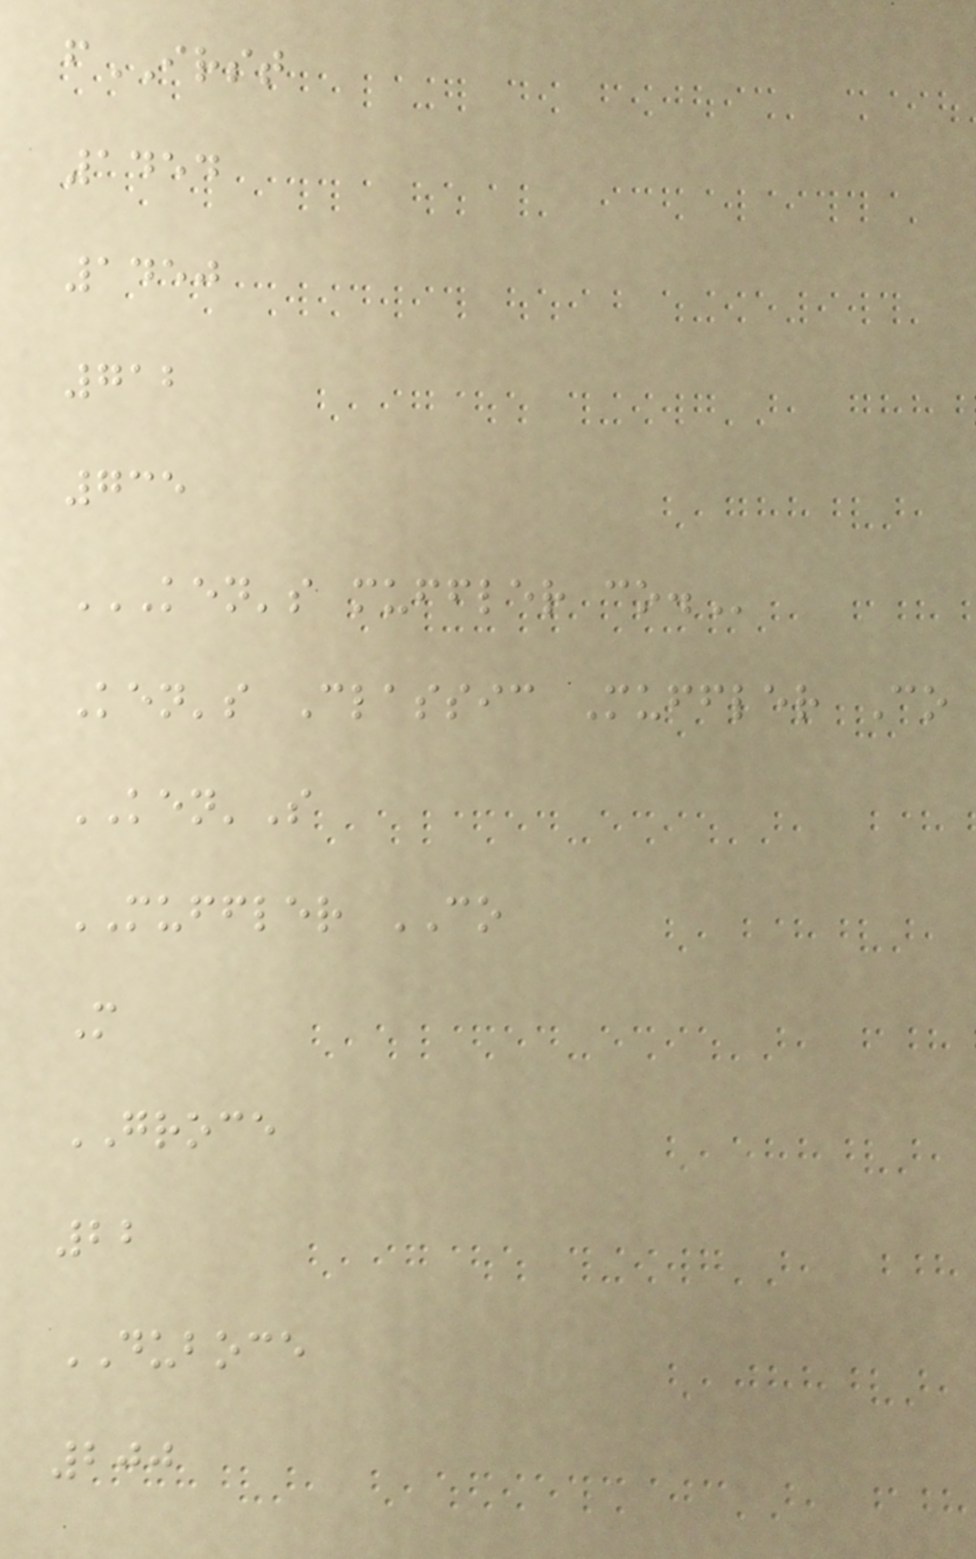fIRST
1454
1450
712
735
KEN'S MUFFLER CO.
Ken's Classic Muffler Co
KEN'S
MUFFLER CO
M
GROCE
22
DUBOCE
200
